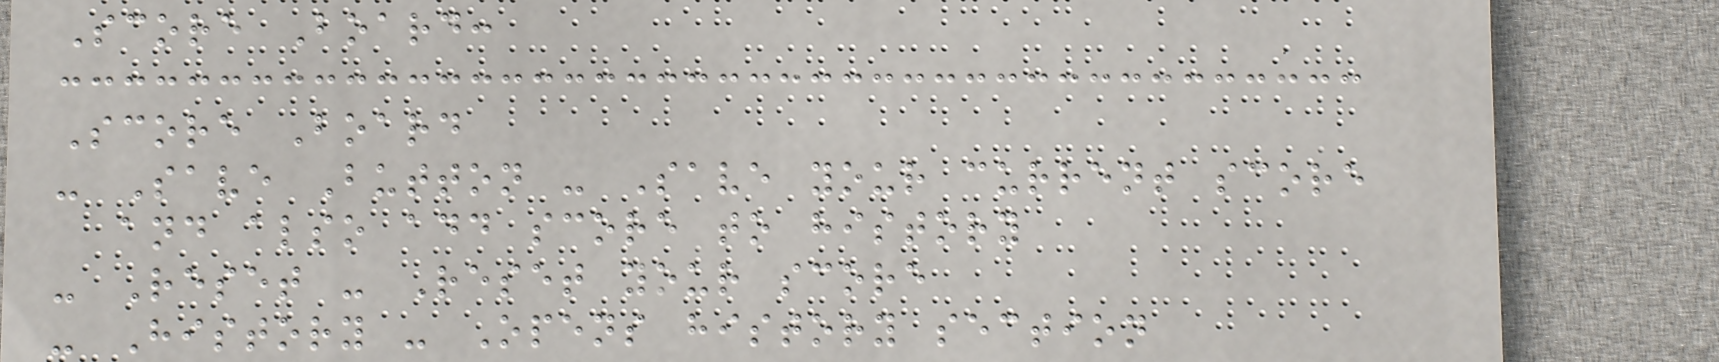Score Board:
Score Board
- Save Button - Save your current score
and also add score to history
- Reset - Reset your score
- History - Opens history section
